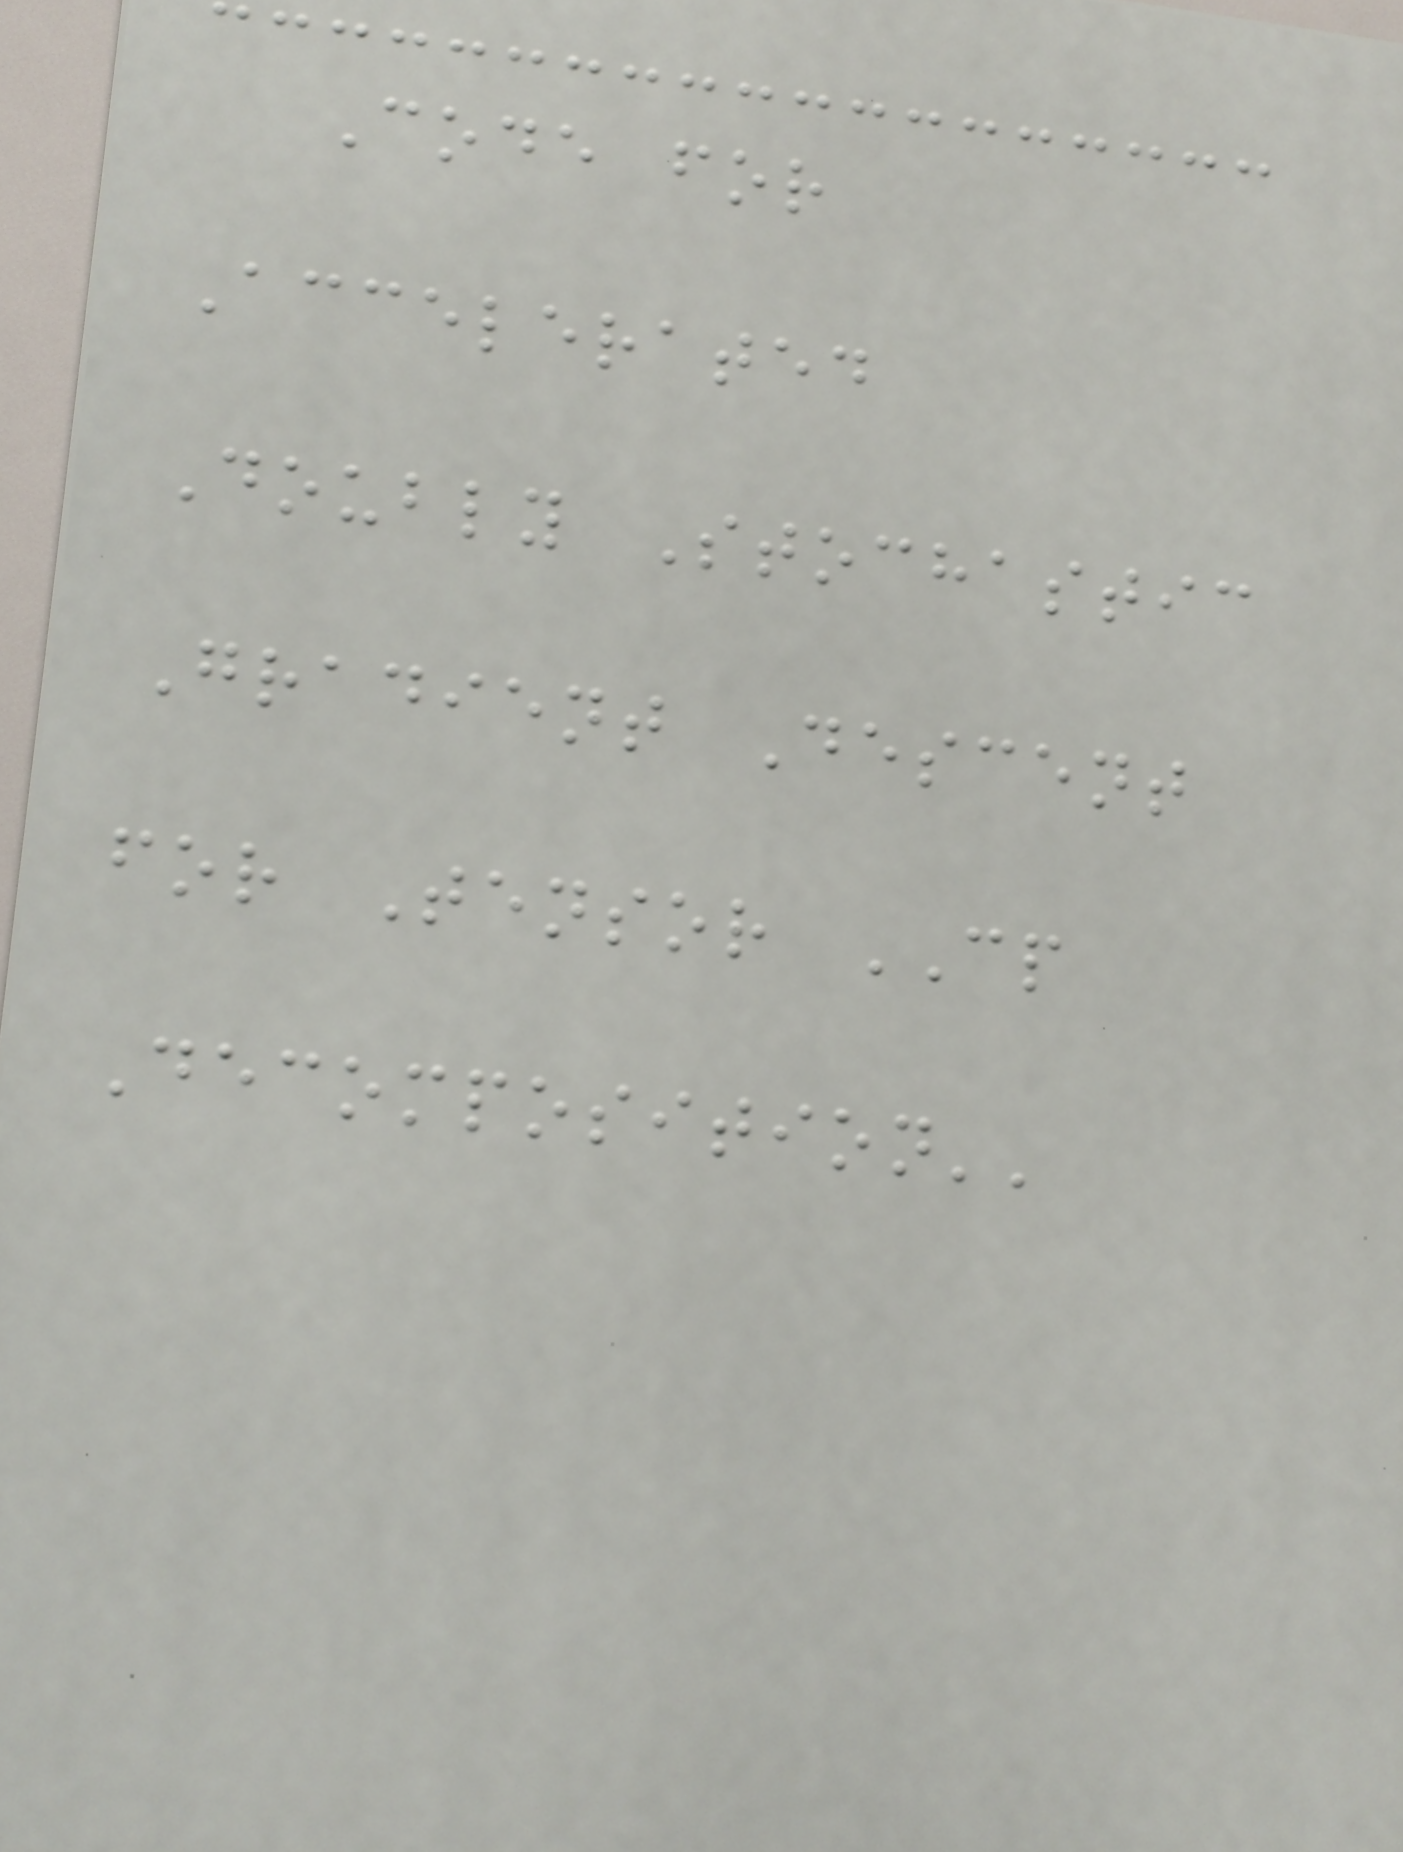Code for
Accelerated
Doubly Stochastic
Gradient Descent
for Tensor CP
Decomposition''
